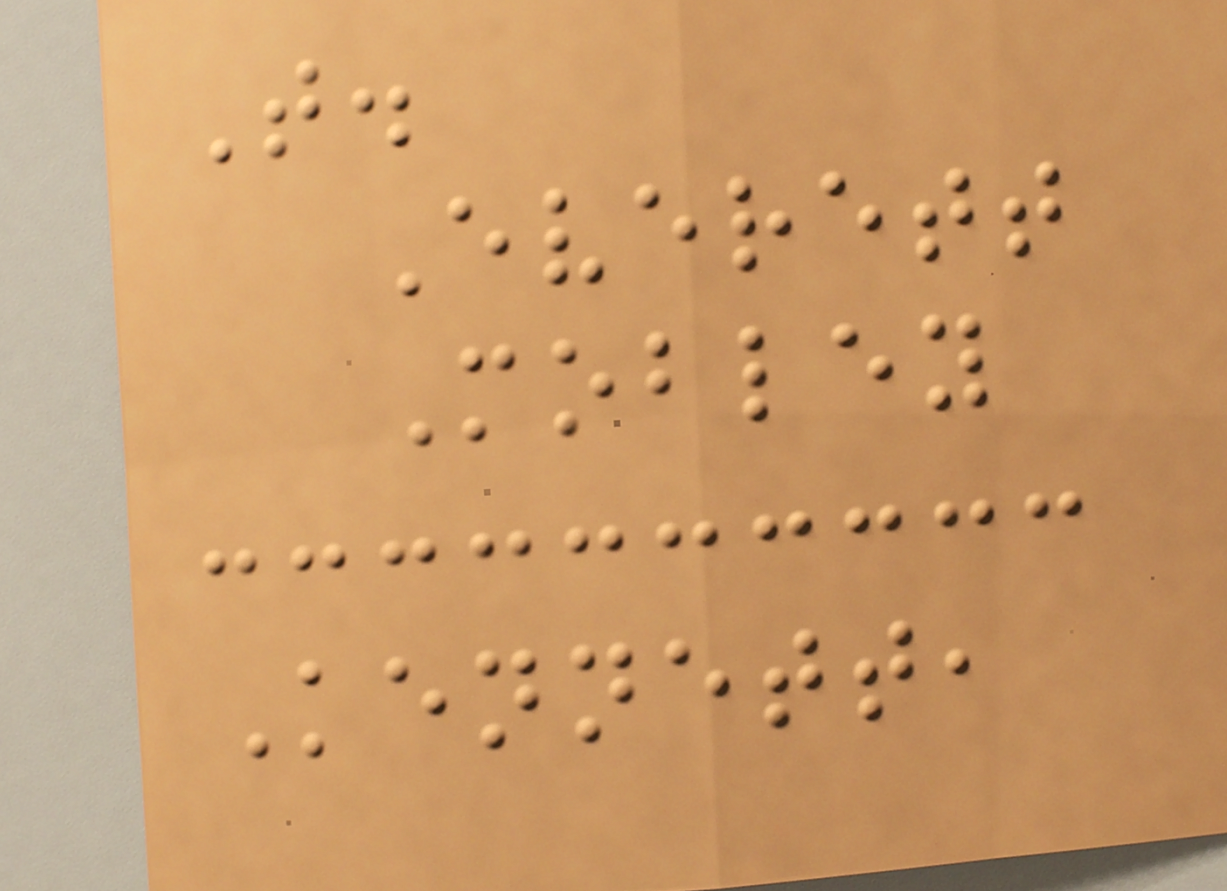T.
Everett
Mobley
Kennett,
